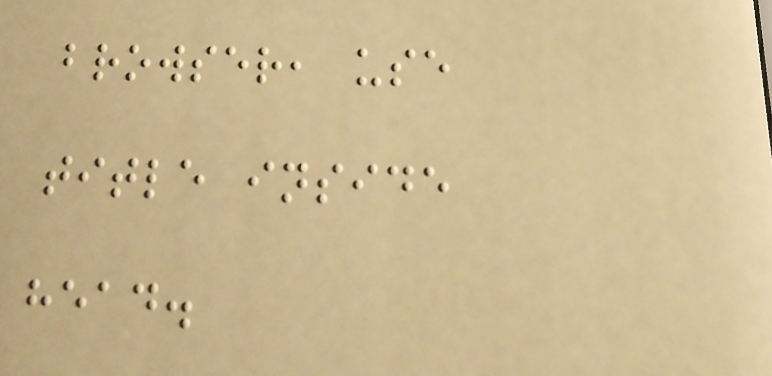browser, use
title inside
head.
